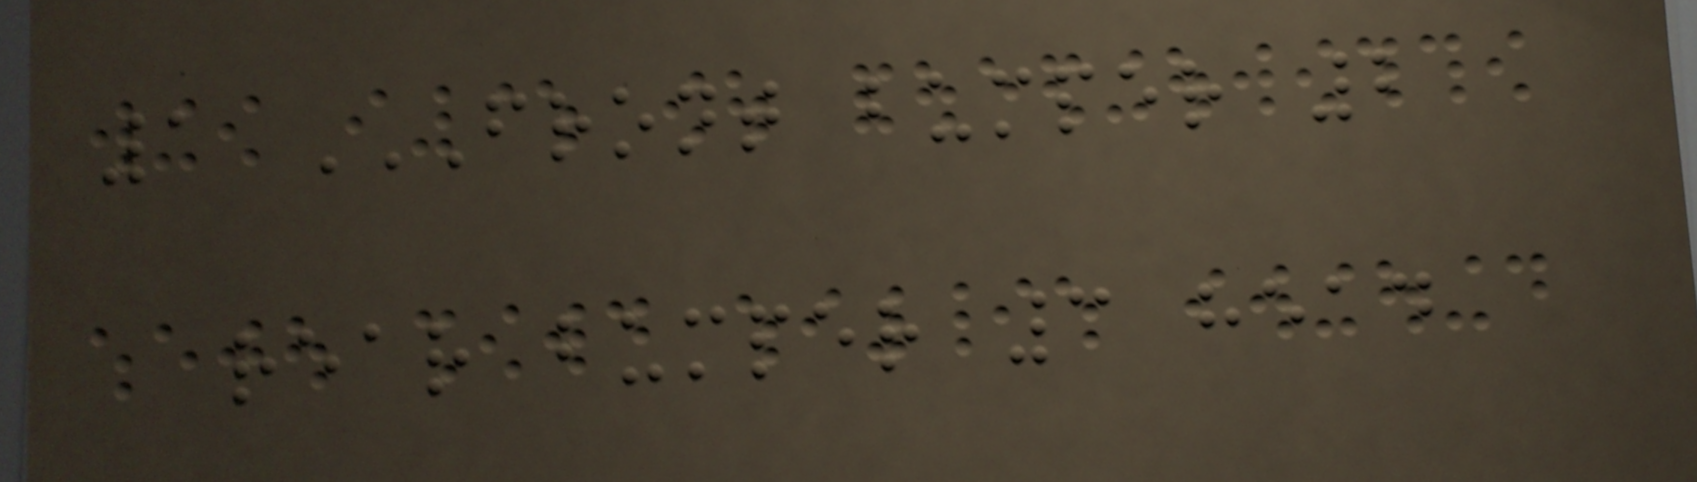1 FRONT BUMPER 2
REAR BUMPER 3 HEAD
